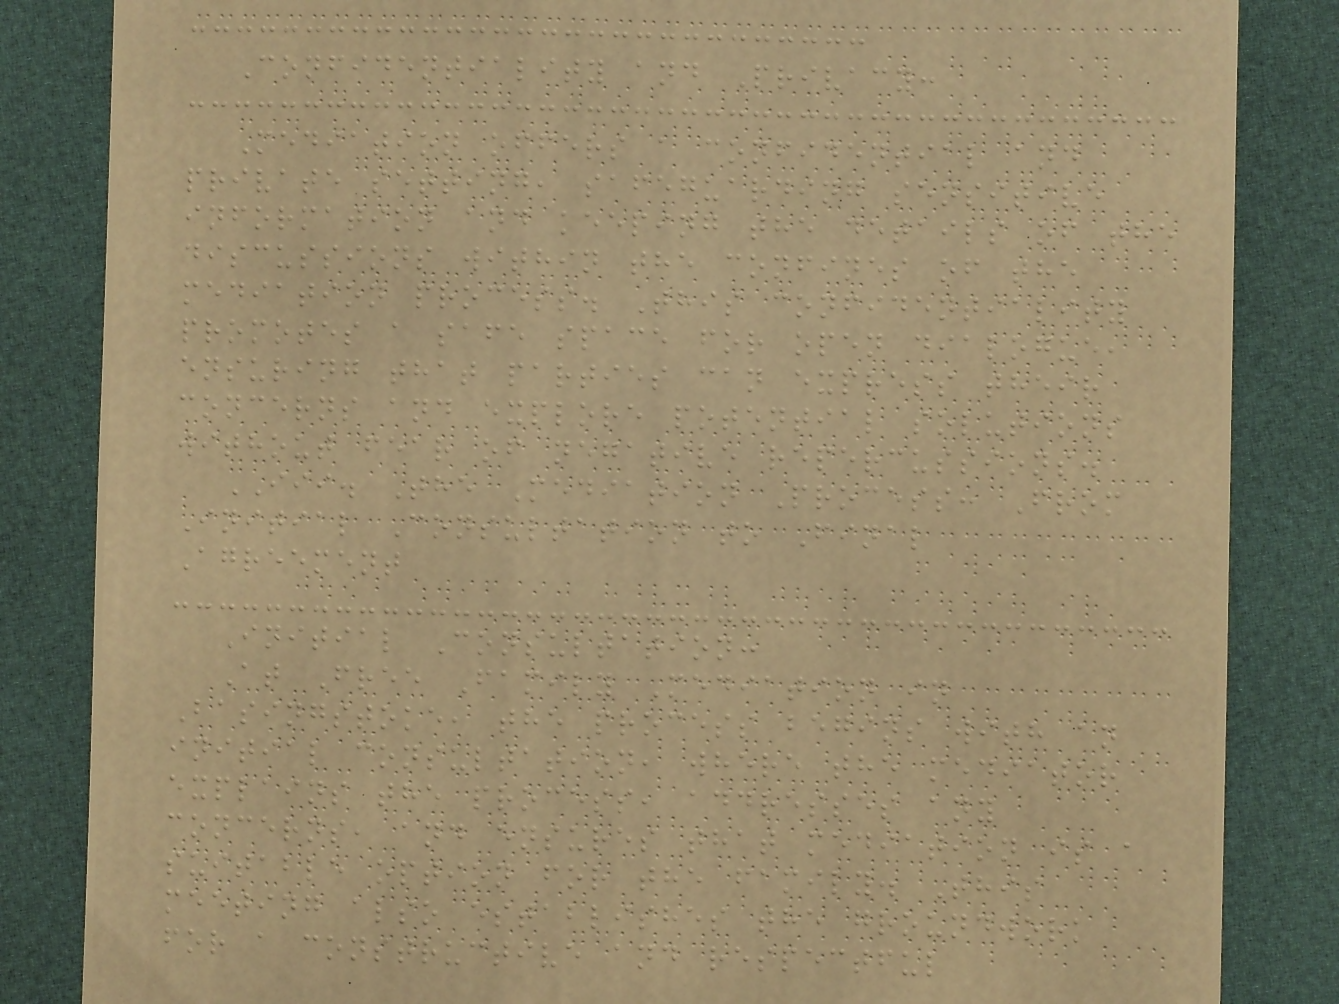Confidentiality and Privacy:
Mediation offers a confidential and
private setting, safeguarding sensitive
information and keeping the details of the
discussions within the confines of the
mediation process. This confidentiality
promotes a safe space for open dialogue,
ensuring that parties can express their
concerns and explore potential solutions
without fear of negative repercussions.
III. The Mediation Process: From
Initial Consultation to Final
Agreement
Initial Consultation:
At Free Family Mediation in
Basingstoke, the process begins with an
initial consultation, where the mediator
explains the process, addresses any
concerns, and ensures that mediation is a
suitable option for the family. This
meeting also establishes the groundwork
for a constructive and respectful
